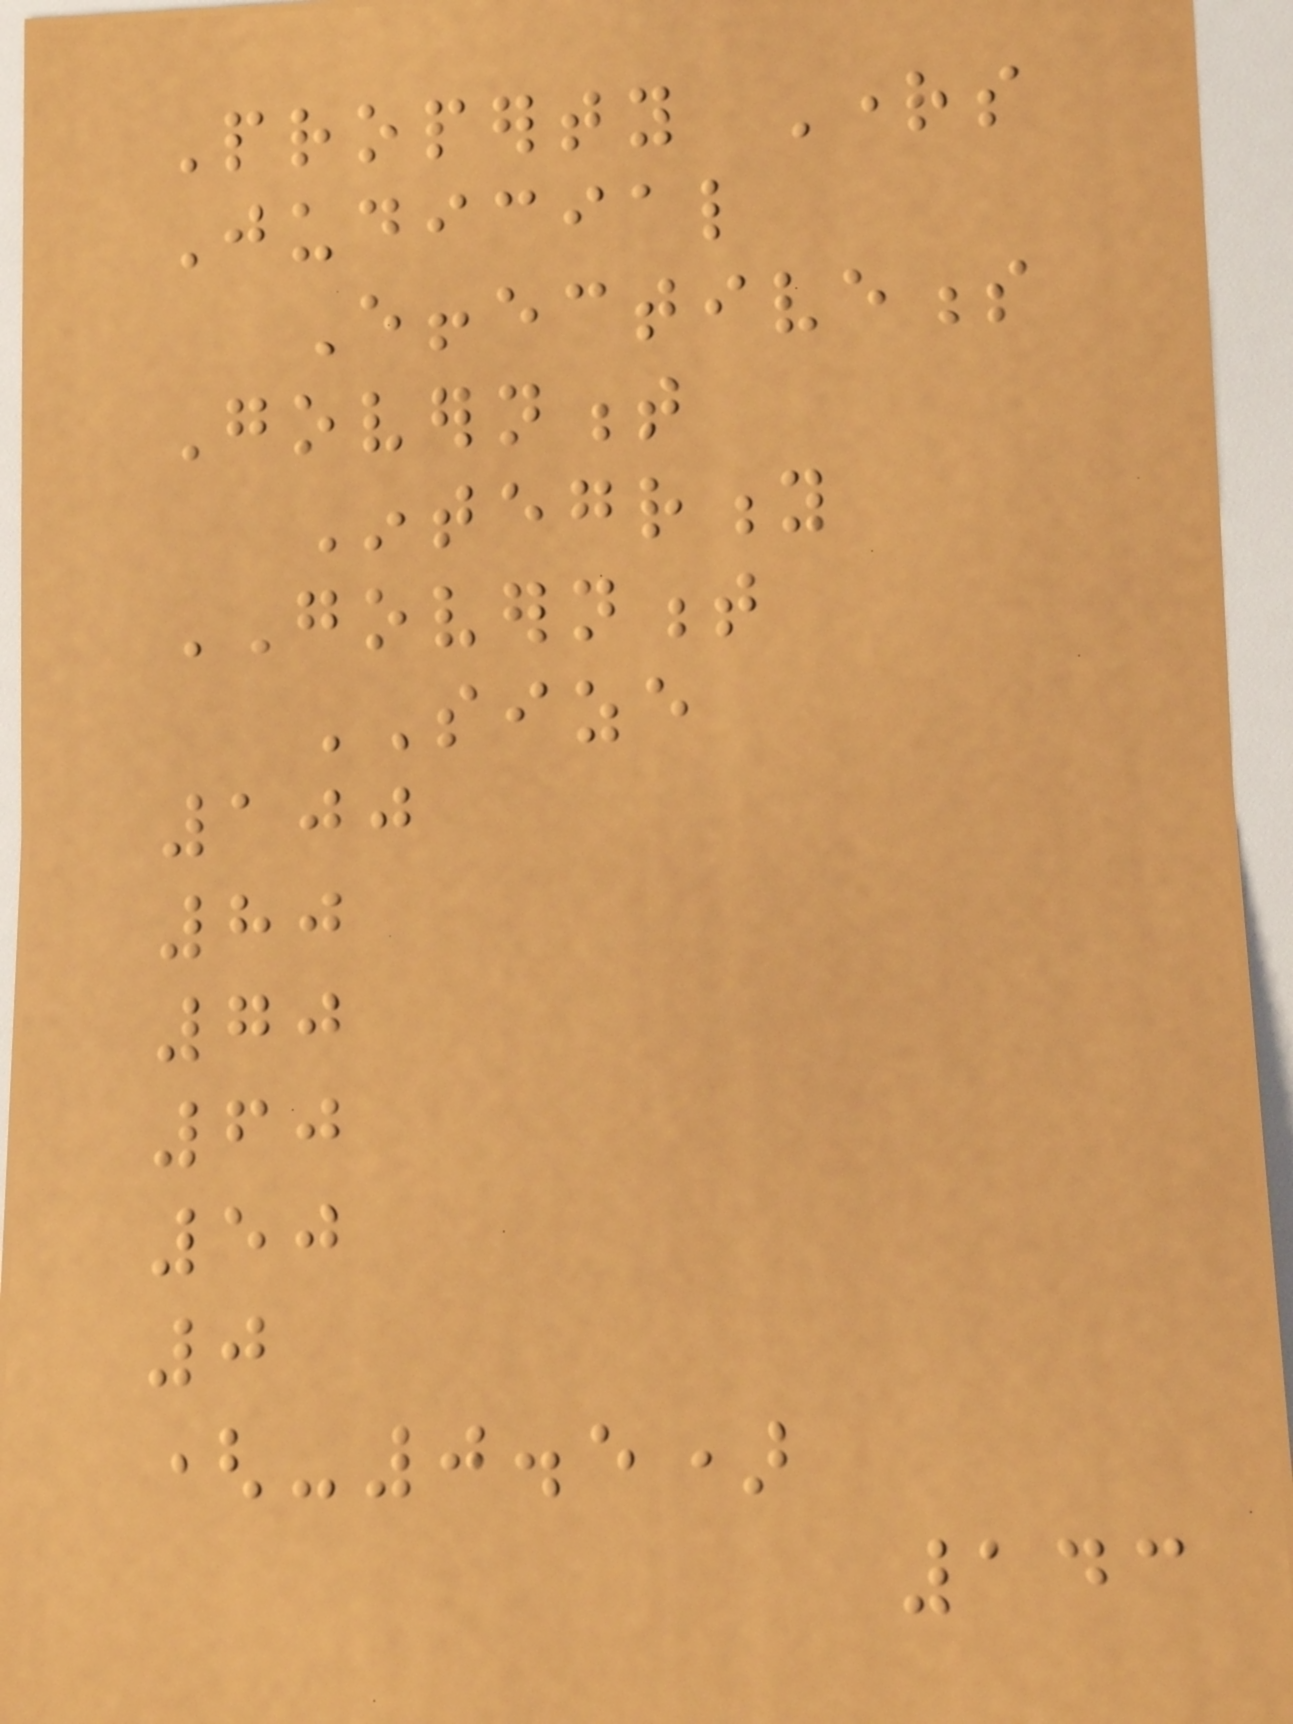Property Rights
Judicial
Effectiveness
Government
Integrity
GOVERNMENT
SIZE
100
80
70
60
50
0
(-0.5)
143
